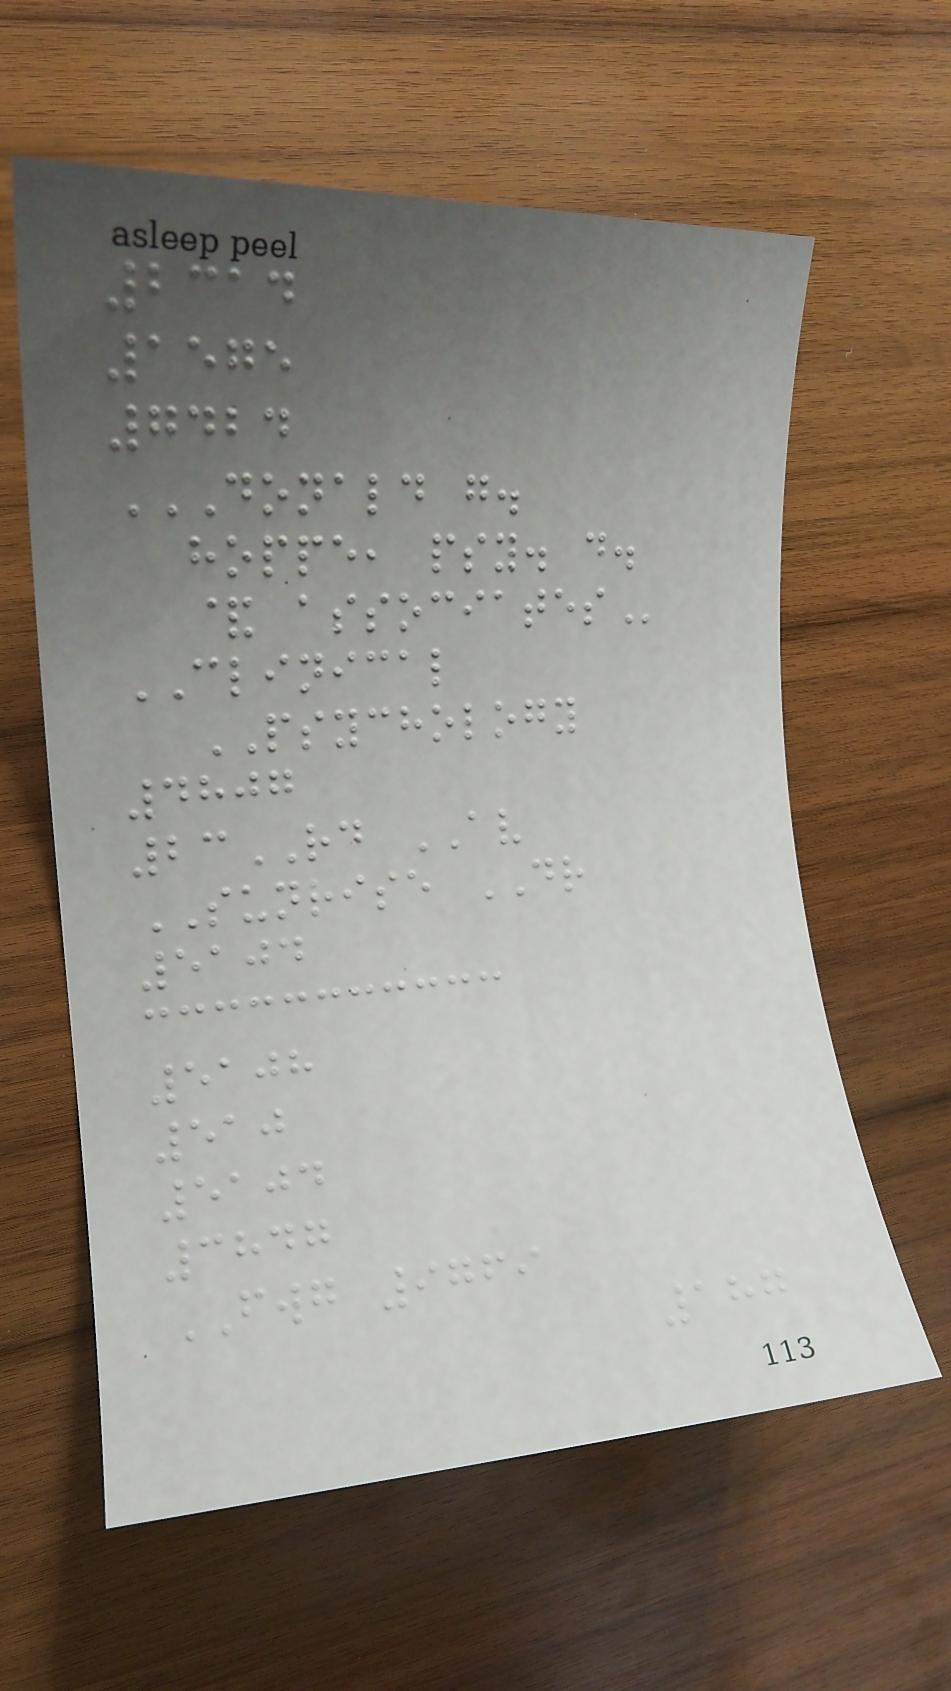2314
1575
7424
DONALD G.
HOPPE, PSY. D.
& ASSOCIATES
CLINICAL
PSYCHOLOGY
4807
23RD AV
SUNRISE DR
5104
5108
510
5104
3847
FWG 9769
187
